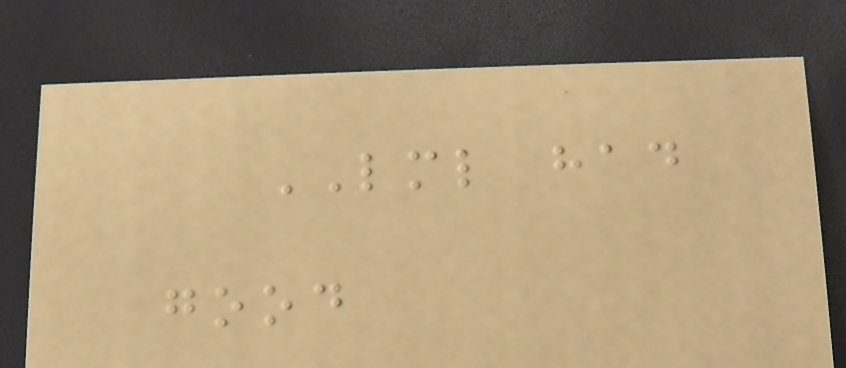LML had
good
